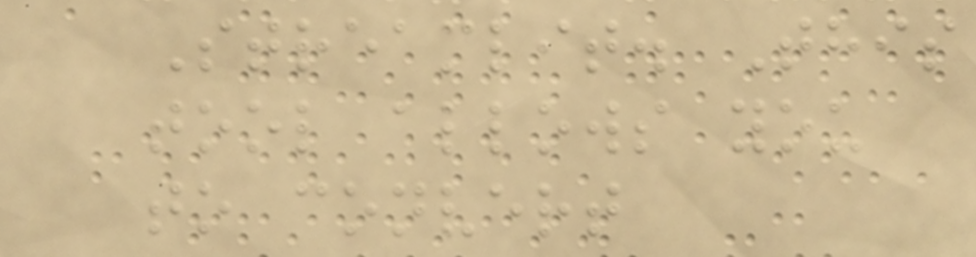Streamlit. This
tool allows you
to convert
